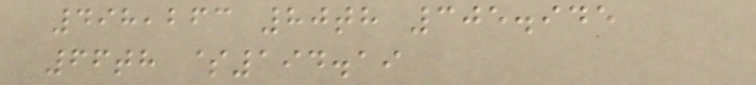498,263 80th 305.945
66th $194.19
